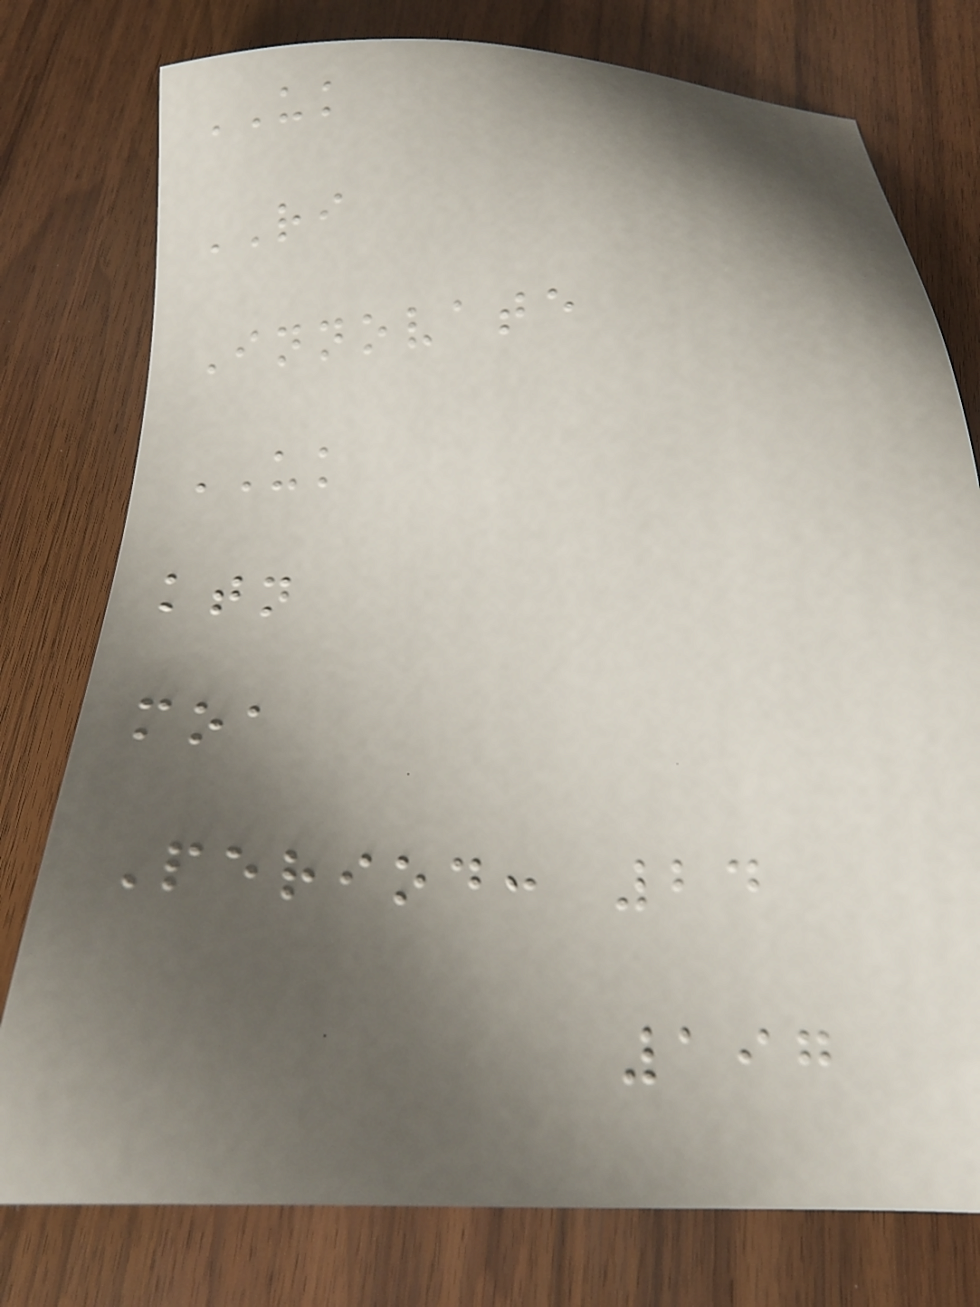UK
RI
Innovate
UK
ktn
moa
Period: 24
197
